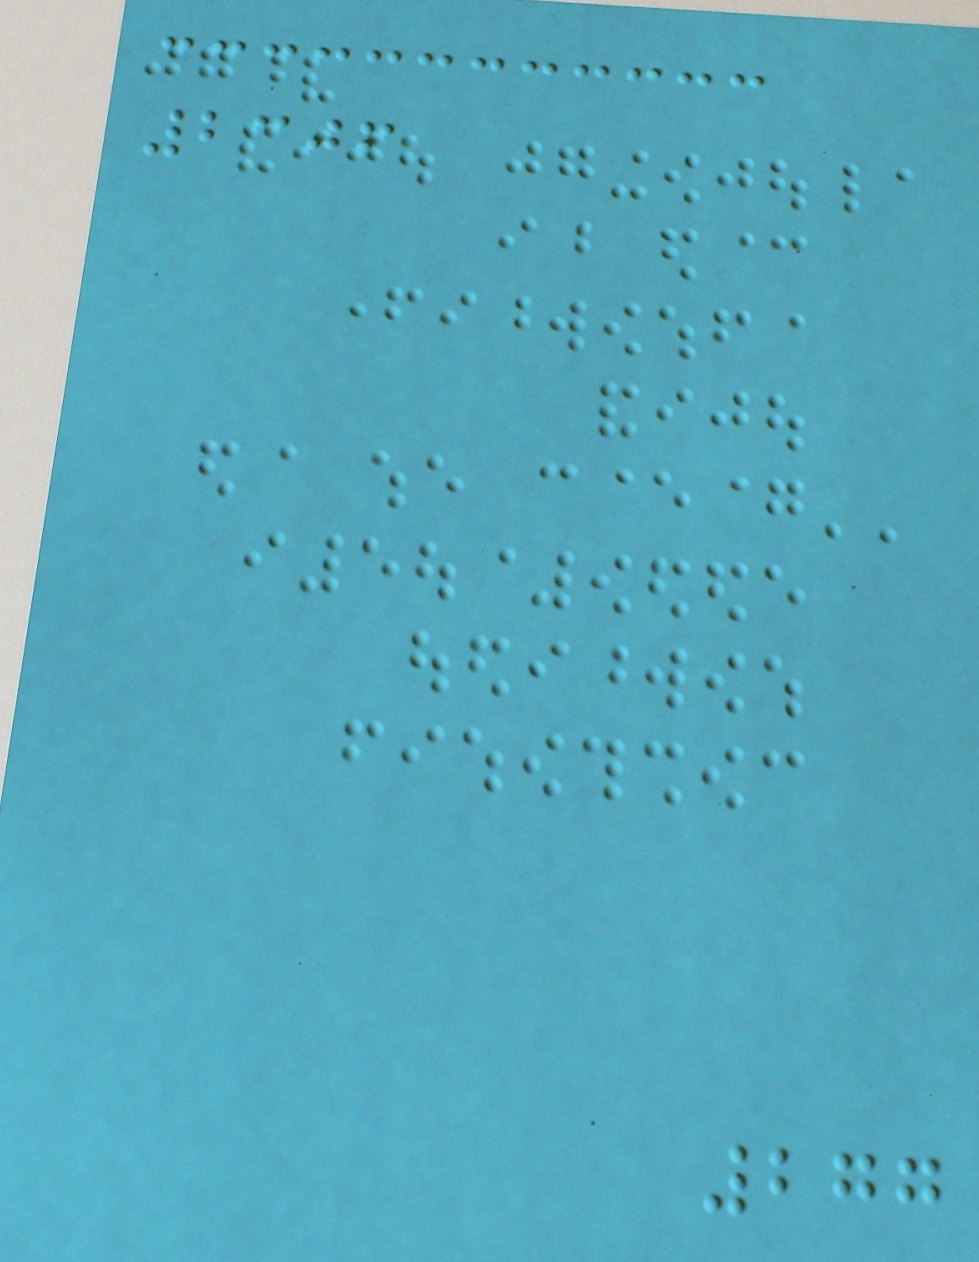2306
277
